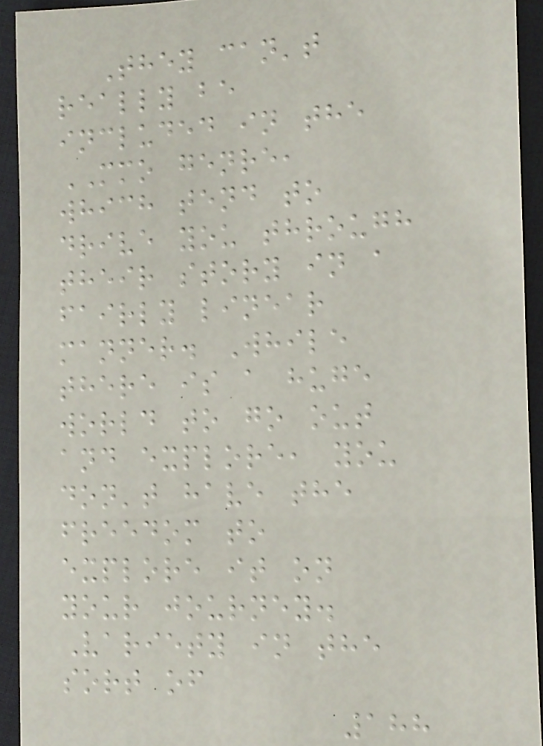They can't
really be
included in the
MMO genre,
which tend to
drive you through
their story in a
fairly linear
manner. While
there is a huge
world to go out
and explore, you
don't have the
freedom to
explore it on
your journey.
Variety in the
sort of
188
